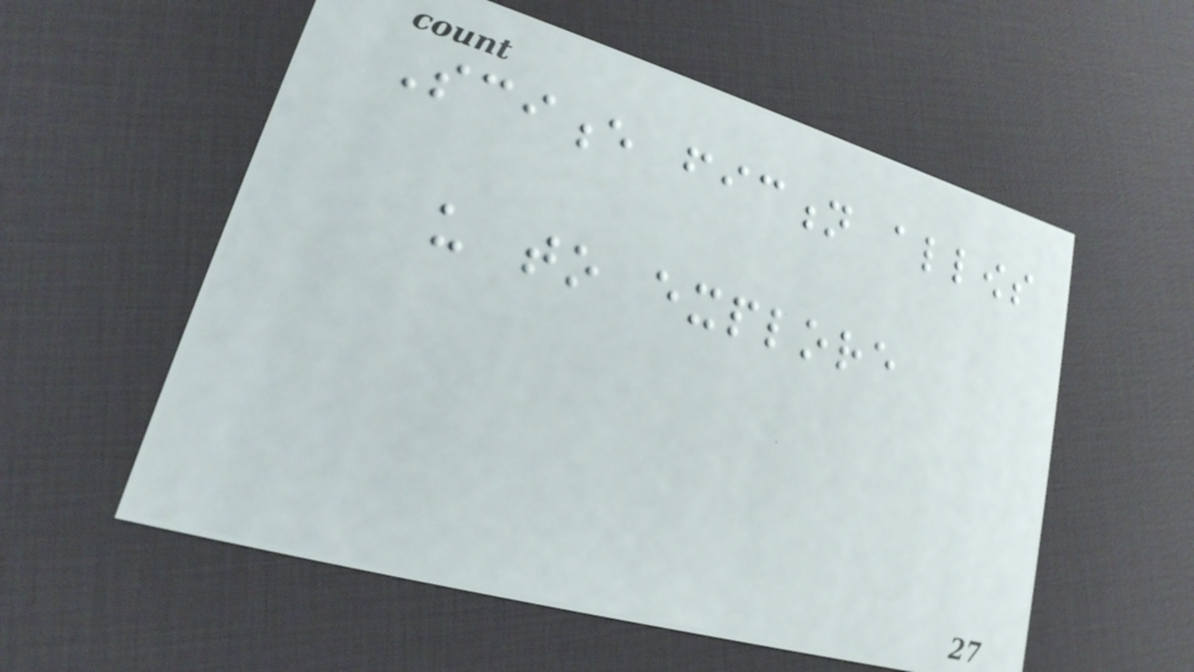Science fiction allows
us to explore
